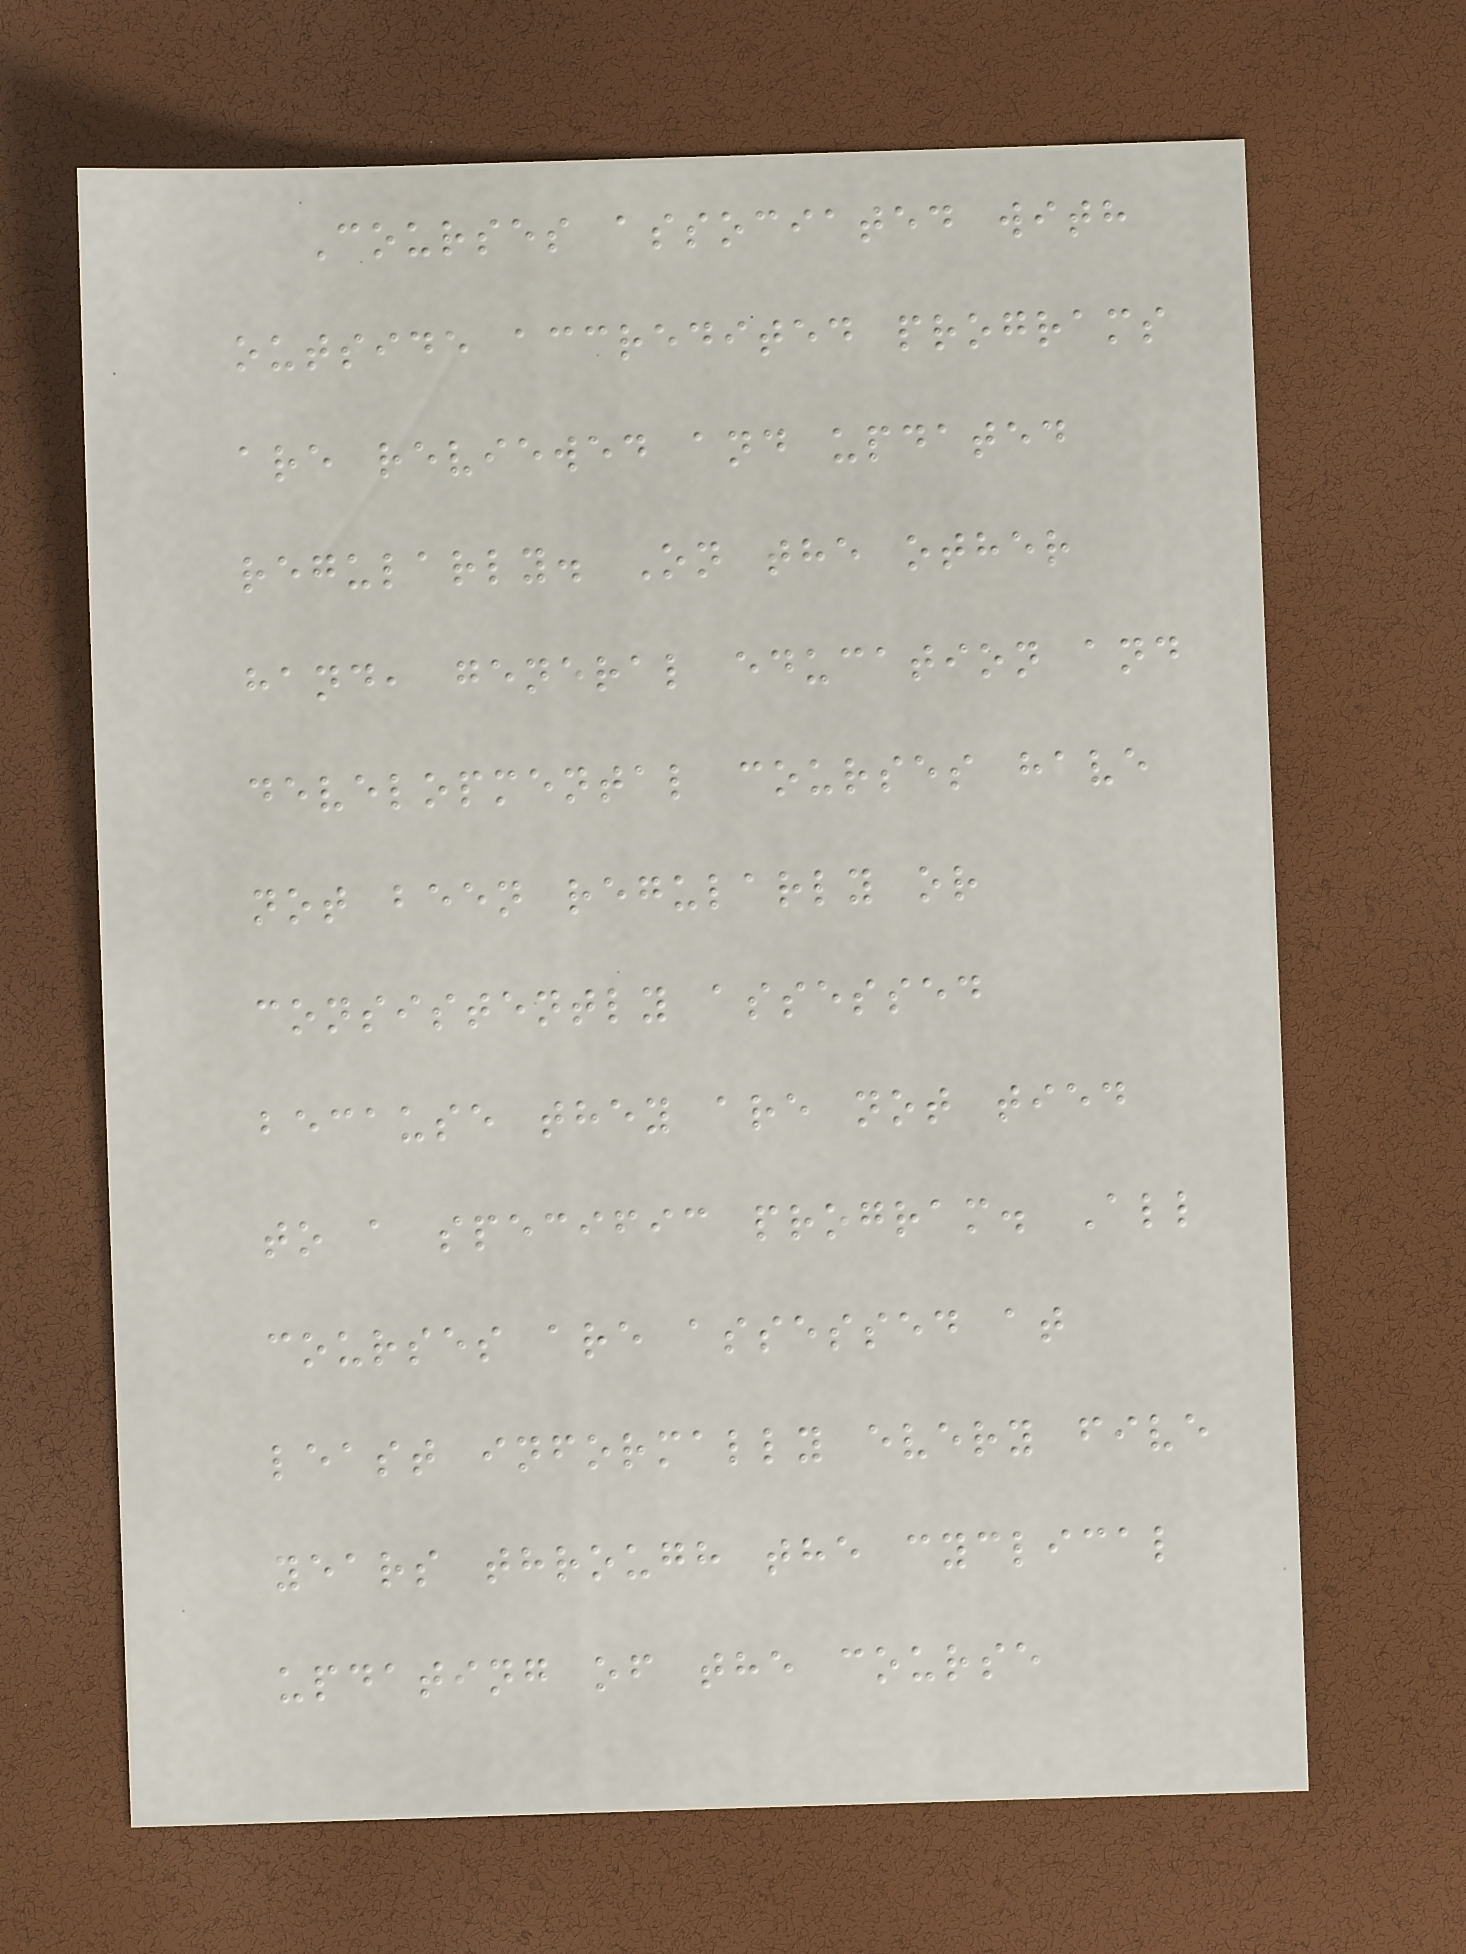Courses associated with
outside accredited programs
are reviewed and updated
regularly. On the other
hand, general education and
developmental courses have
not been regularly or
consistently assessed
because they are not tied
to a specific program. All
courses are assessed at
least informally every five
years through the cyclical
updating of the course
